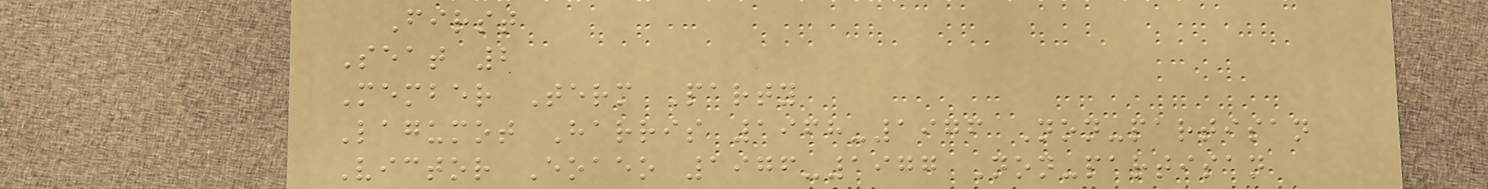First
Seat 2
Member Term Party
Lagumot Harris 1968-1976 Non-partisan
Victor Eoaeo 1976-1977 Non-partisan
